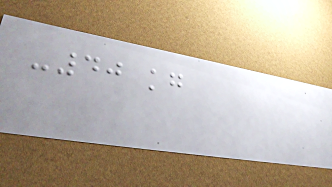-40 kg
